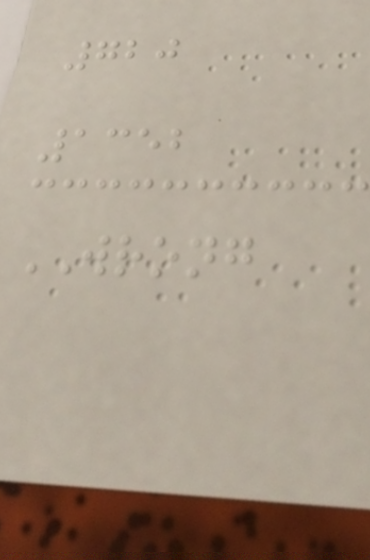720
1352
WRONG
